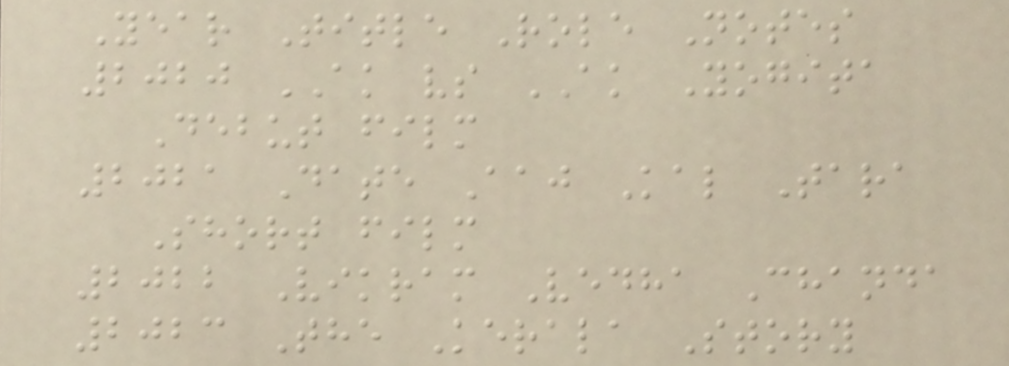Year Title Role Notes
2020 AK vs AK Yogita
Debut film
2021 Date Aaj Kal Tara
Short film
2022 Vikram Vedha Chanda
2023 The Kerala Story
